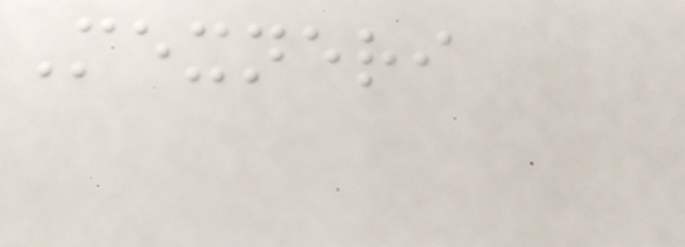Mexneri
